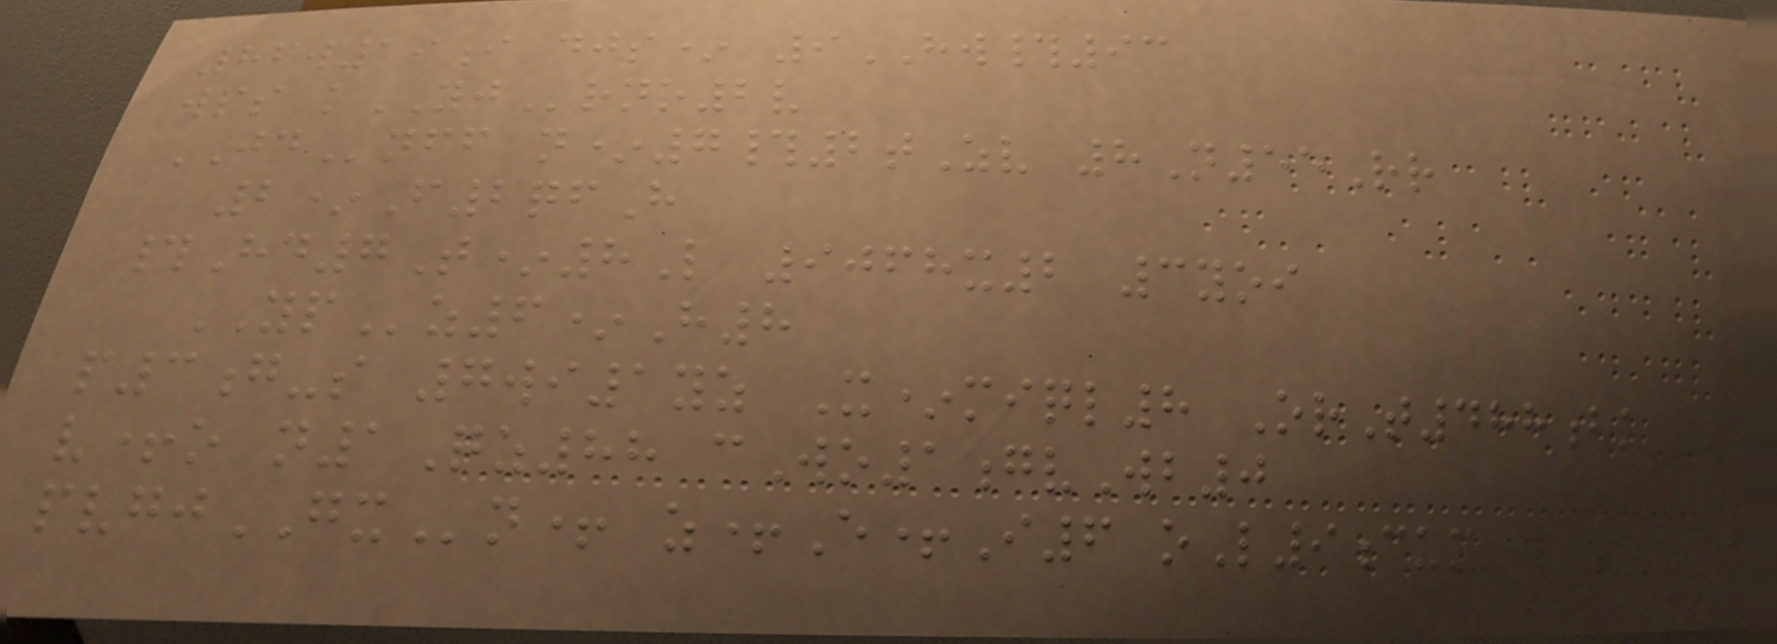86w19i djs* 9HW#93
wps kYJrno2v
JDnff n*7#2tZv 8N55Rr
2*F2qfH
#Hd7T*8L 9068x2 3yoi
YPz6*H8
p3g-s 7wi1yz X*miql8 OrT488bk
v+o n1Qz88 cWo1gvWb0
pvgjGXn+ z+E+I6 oL9cumI
